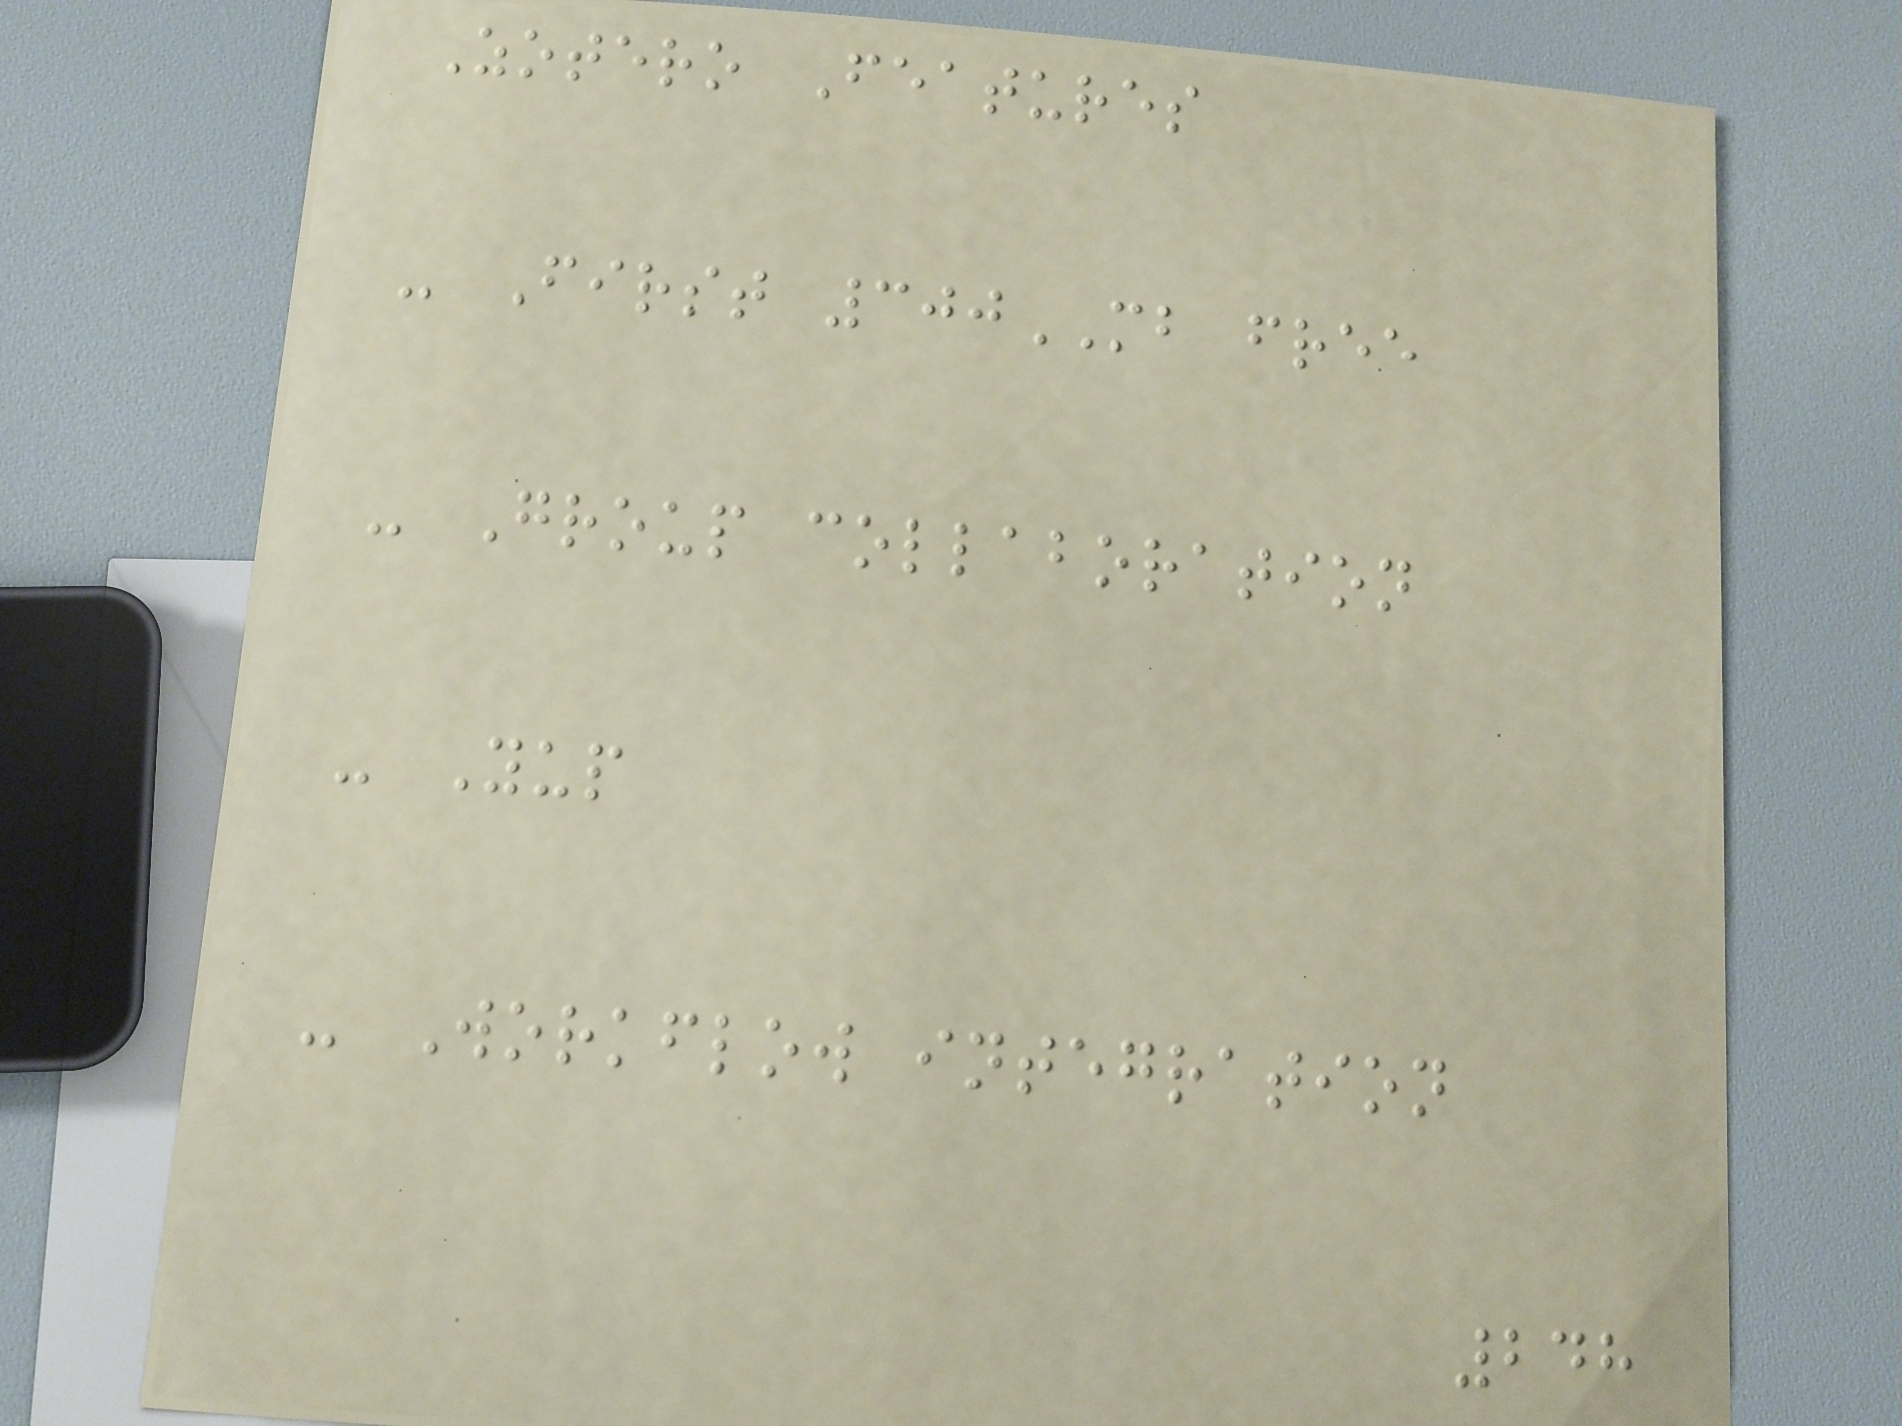Zotero Features
- First 300MB free
- Group collaboration
- Yup
- Workflow integration
248
